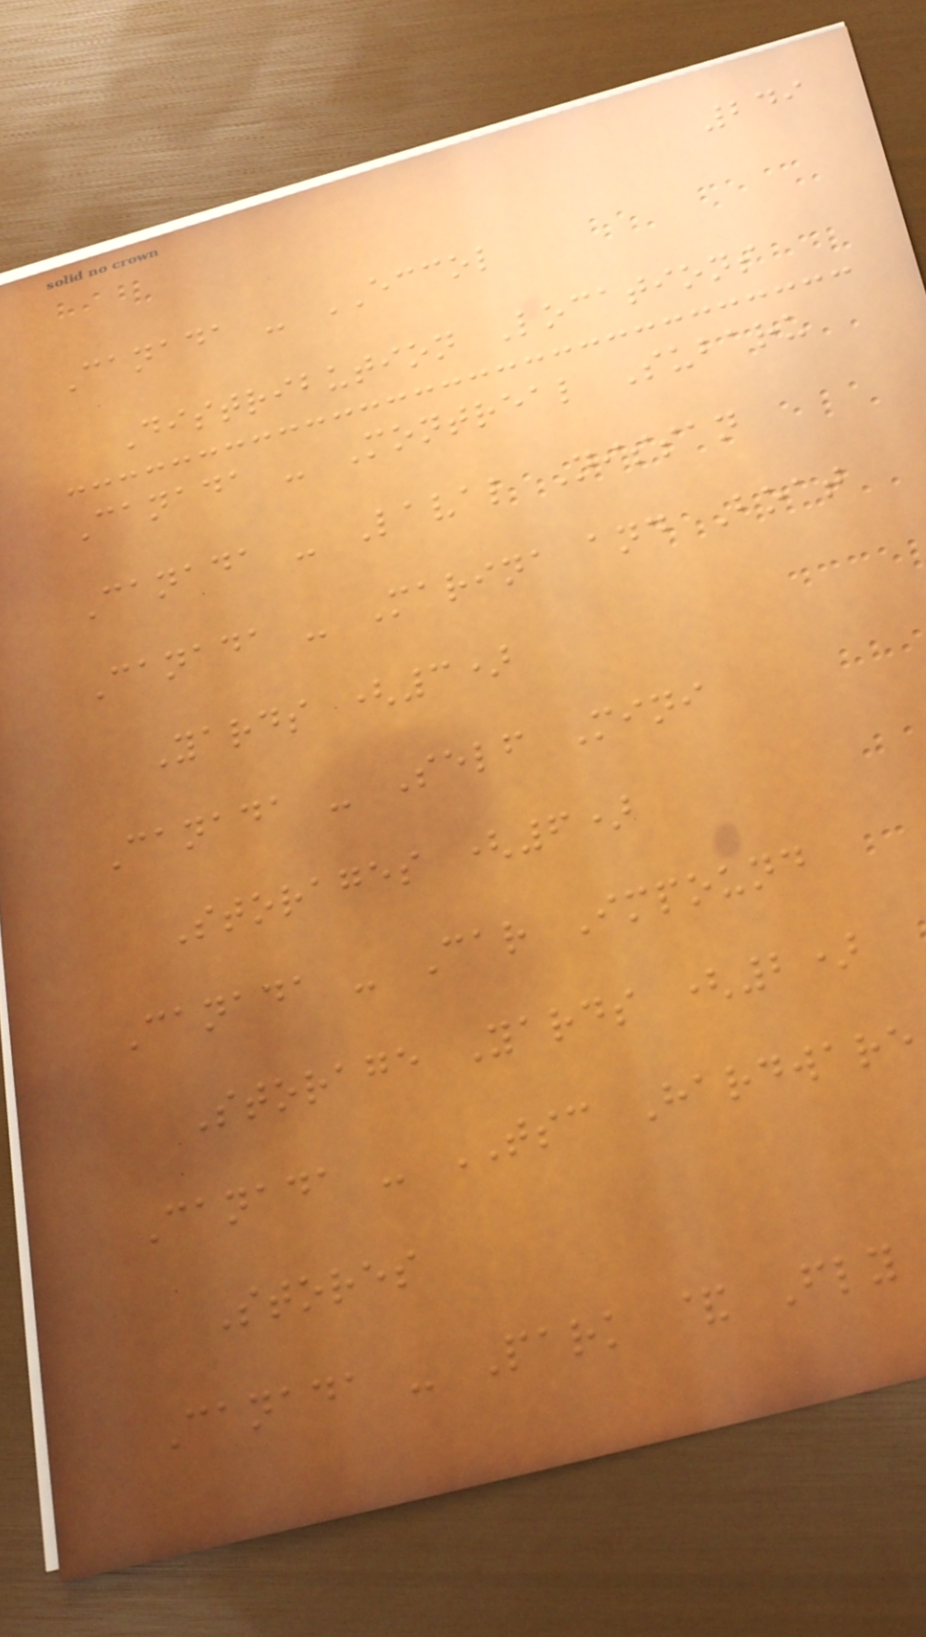249
Canada - ECCOL
Distribution Locations
Canada - Montreal Subaru
Canada - Laval Nissan
Canada - Marina and Boat
Yards (3)
Canada - Self Mini
Storages (6)
Canada - Car Impound
Storage Yards (2)
Canada - TSC Hardware
Stores
Canada - Park & Fly
